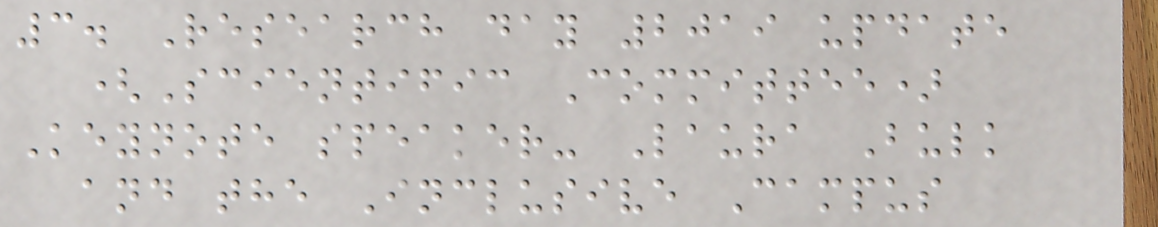3. Research day 2019 update
(Scientific Committee)
Keynote speaker- Laura Bulk
and the Inclusive Campus
